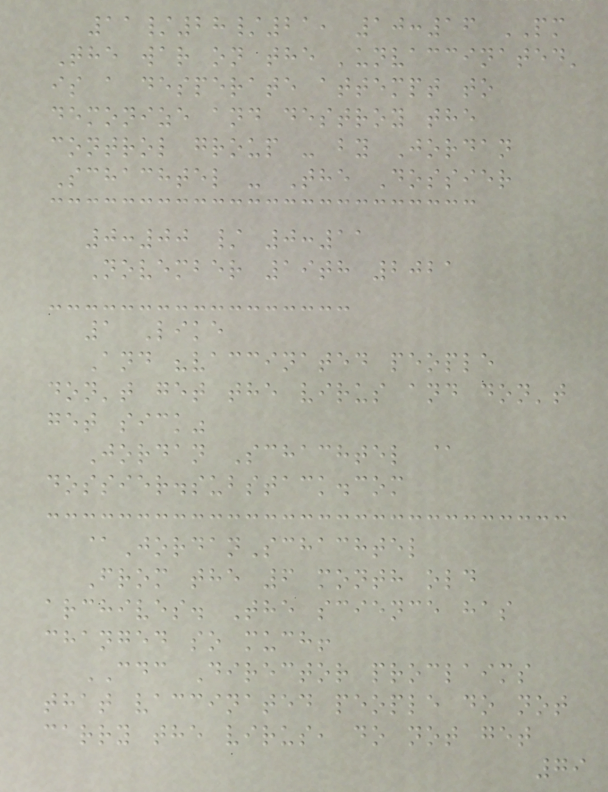11/28/21, 10:16 PM
The war on the 'unvaccinated'
is a desperate attempt to
demonize and destroy the
control group - by Jordan
Schachtel - The Dossier
0:00 / 0:11
November 19th 2021
1 Like
And "vaccinated people
don't get the virus and don't
get sick"
Jordan Schachtel @
dossier.substack.com
@JordanSchachtel
From the 6 month old
archives. The science has
changed so much!
CDC Director proclaims
that vaccinated people do not
carry the virus, do not get
79
